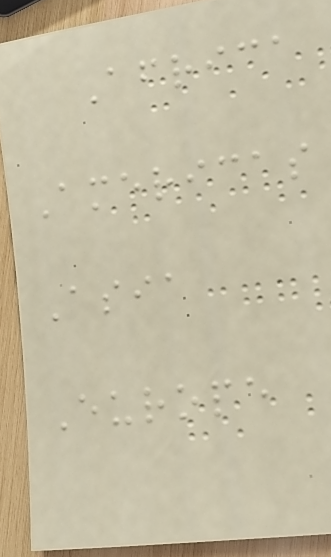Africa
Americas
Asia
Europe
